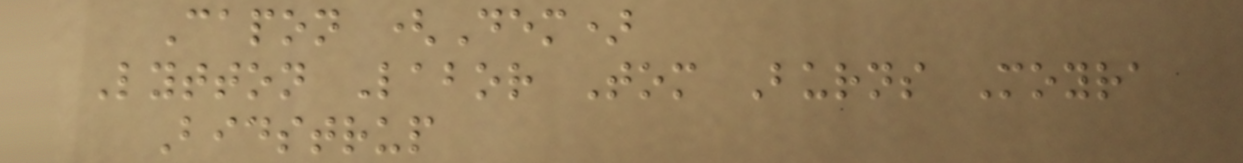Capon (Dem)
Lytton Labor Tom Burns Moyra
Bidstrup
